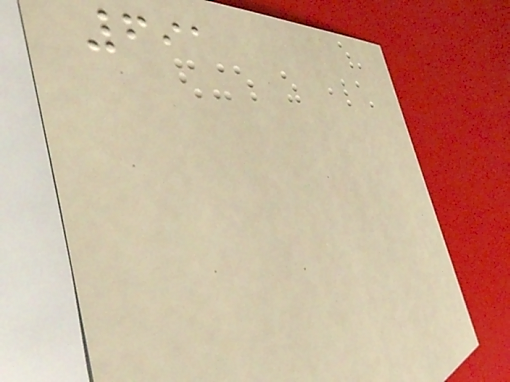691
